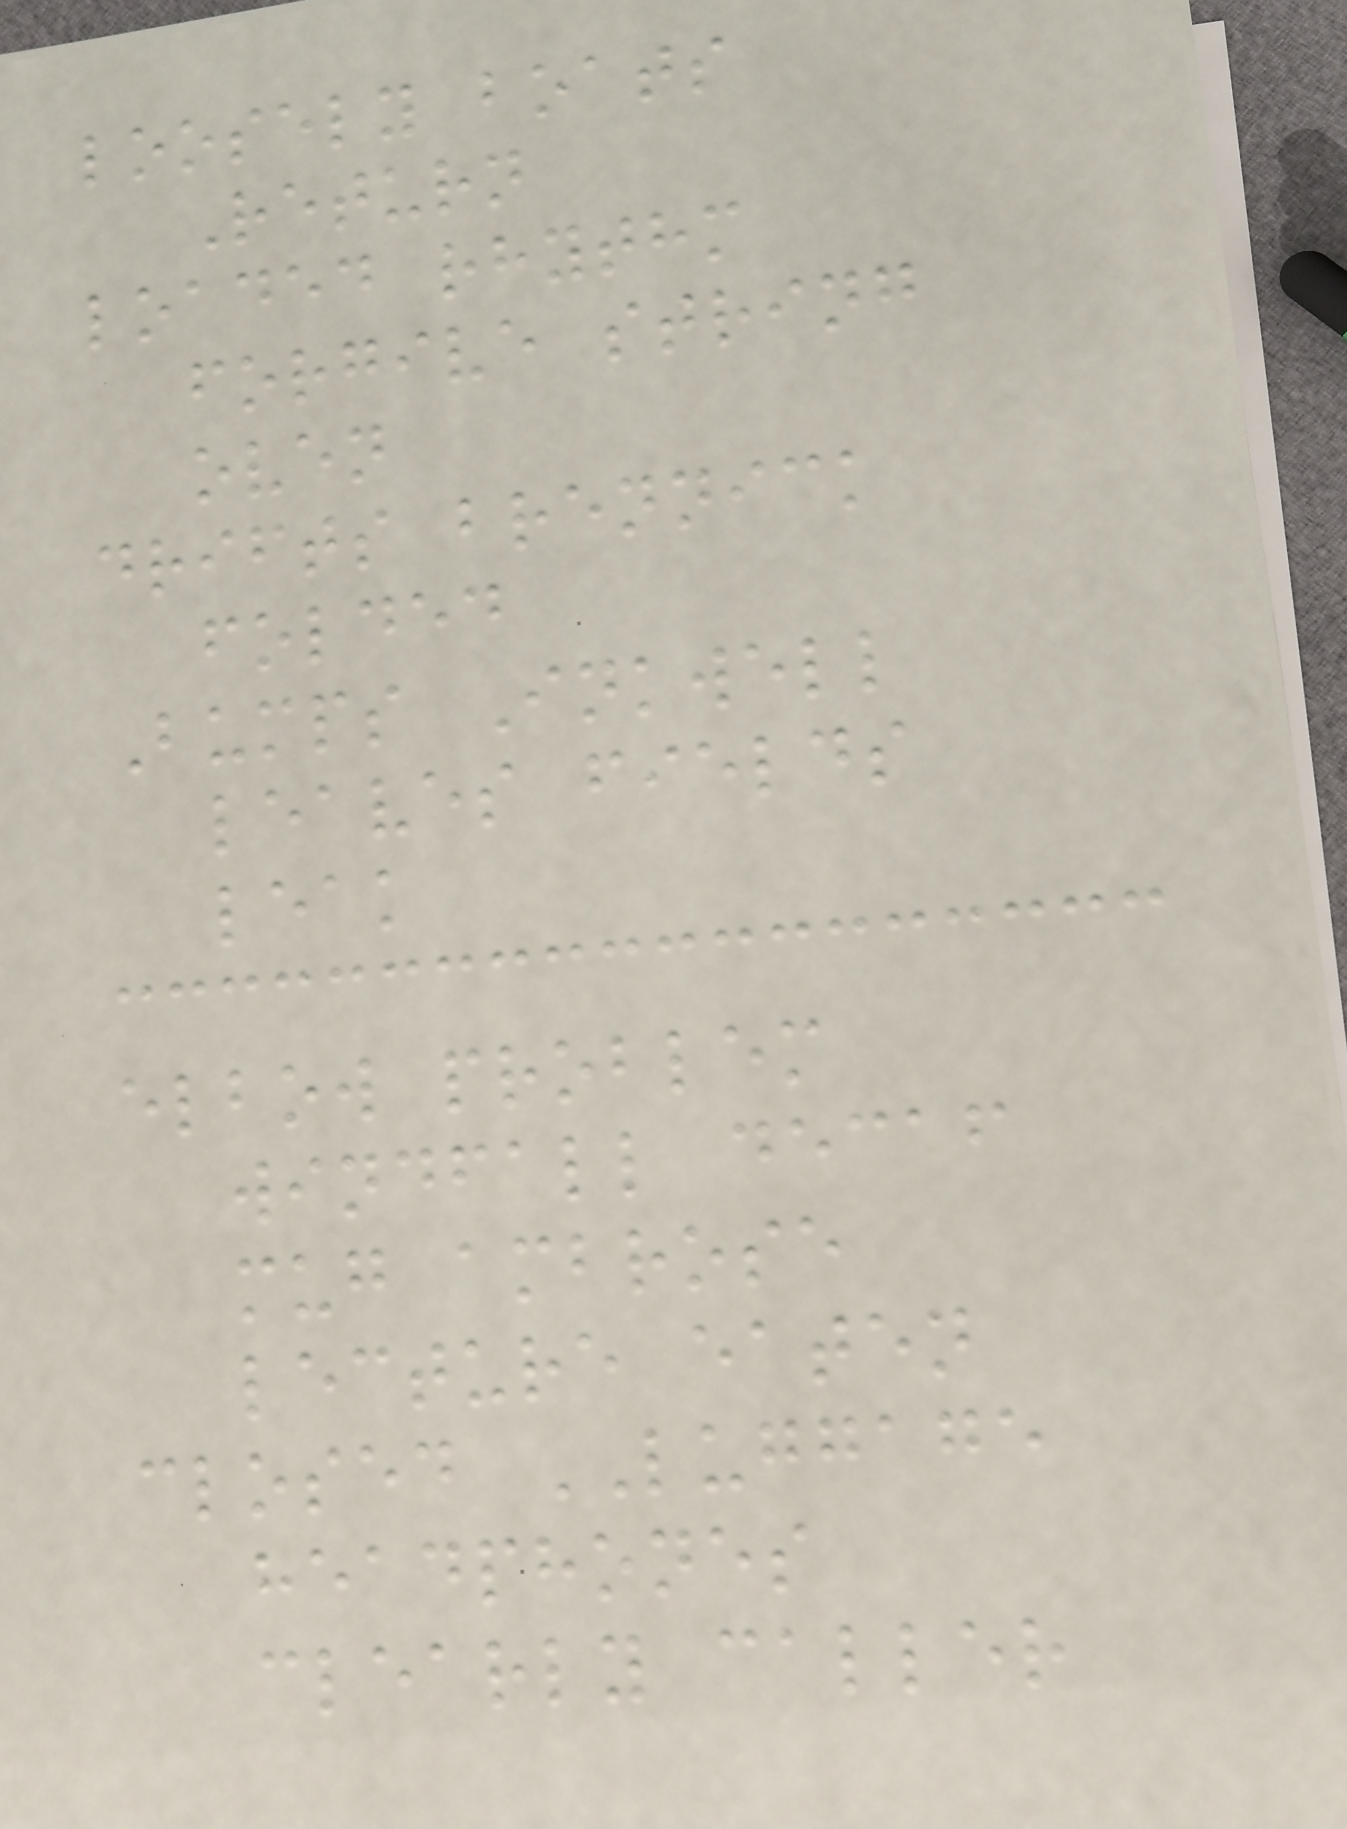loosely boats
Return
loaded rhythm
forgive string
oven
drifts brennick
folded
Bumps Inkwell
leaves fields
leak
elbow problem
windfall decaf
mug ambrose
lecture eaten
closed LUGGAGE
headphones
clearly caller
